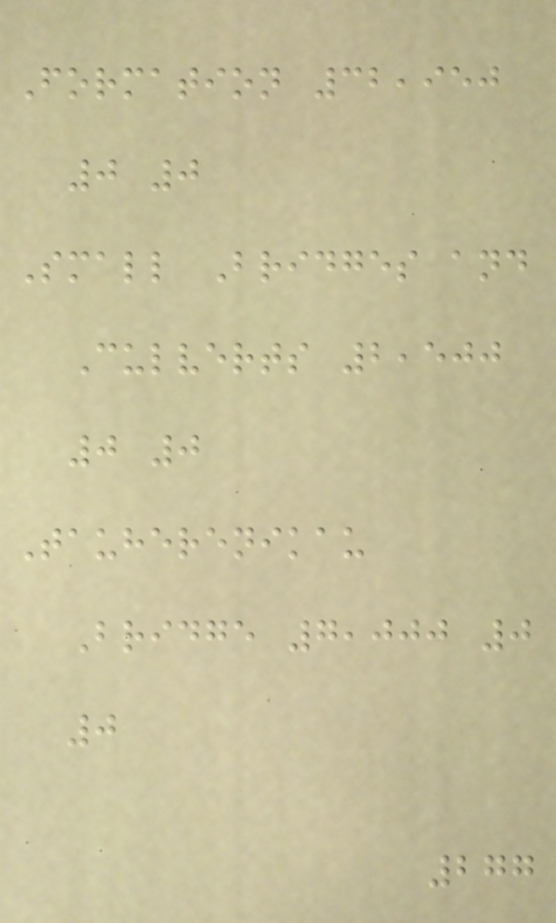Formation 32,950
0 0
Small Bridges and
Culverts 2,500
0 0
Tauherenikau
Bridge 7,000 0
0
277
